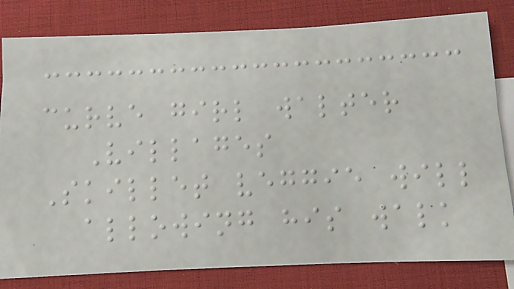curve girl walter
Villages
Skillet veggie will
allowing his walk
